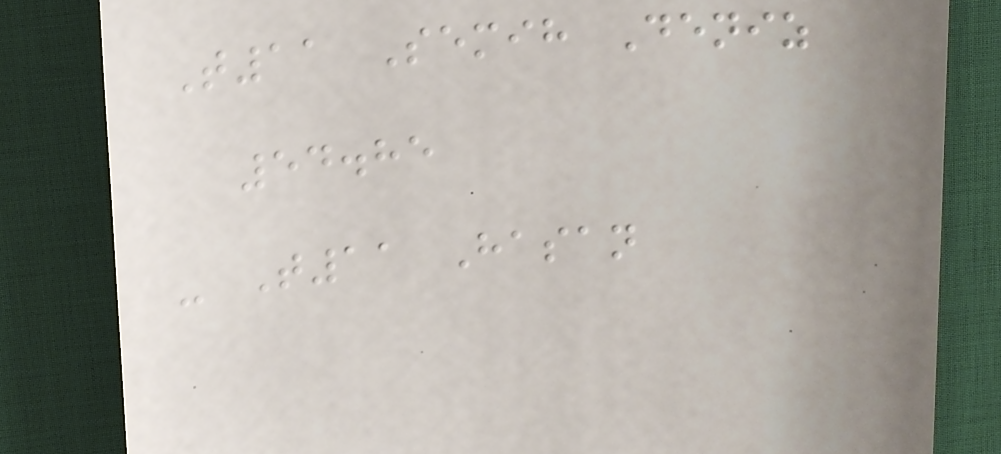T11 Semih Deniz
54.85
- T11 Hasan
